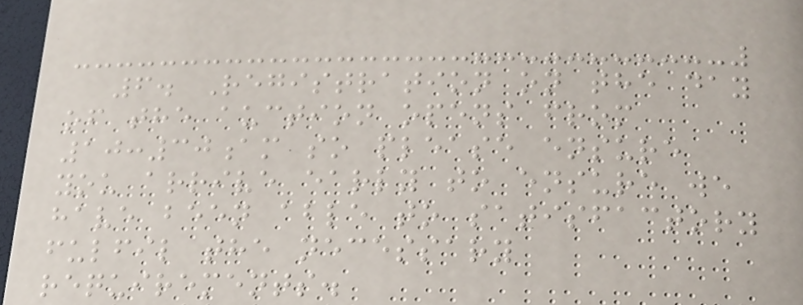6. Registration on the day
of the auction opens from
10:30am so please ensure
you arrive early to ensure we
have been able to satisfactory
fulfil the necessary
requirements.
